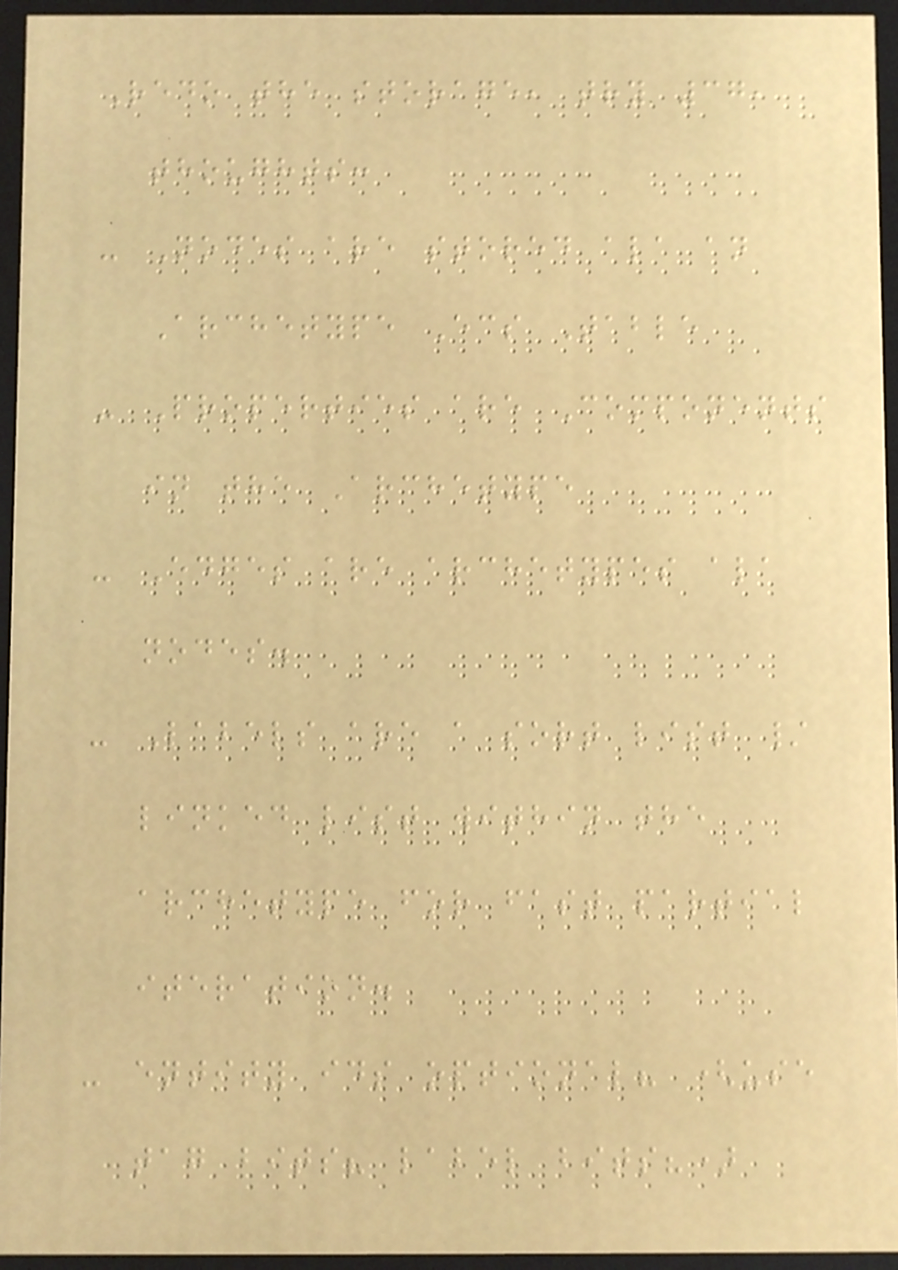Redo the storage, try 37,
thoughts:
- Nodes are stored ala an
Archetype Ecs Table
- Properties are Components
in the Archetype
- Edges are archetypes ala
nodes.
- Labels are a sort list /
linked list within the
archetype for fast partial
iteration.
- entity ids optional? (use
tag bits? label bits?)
